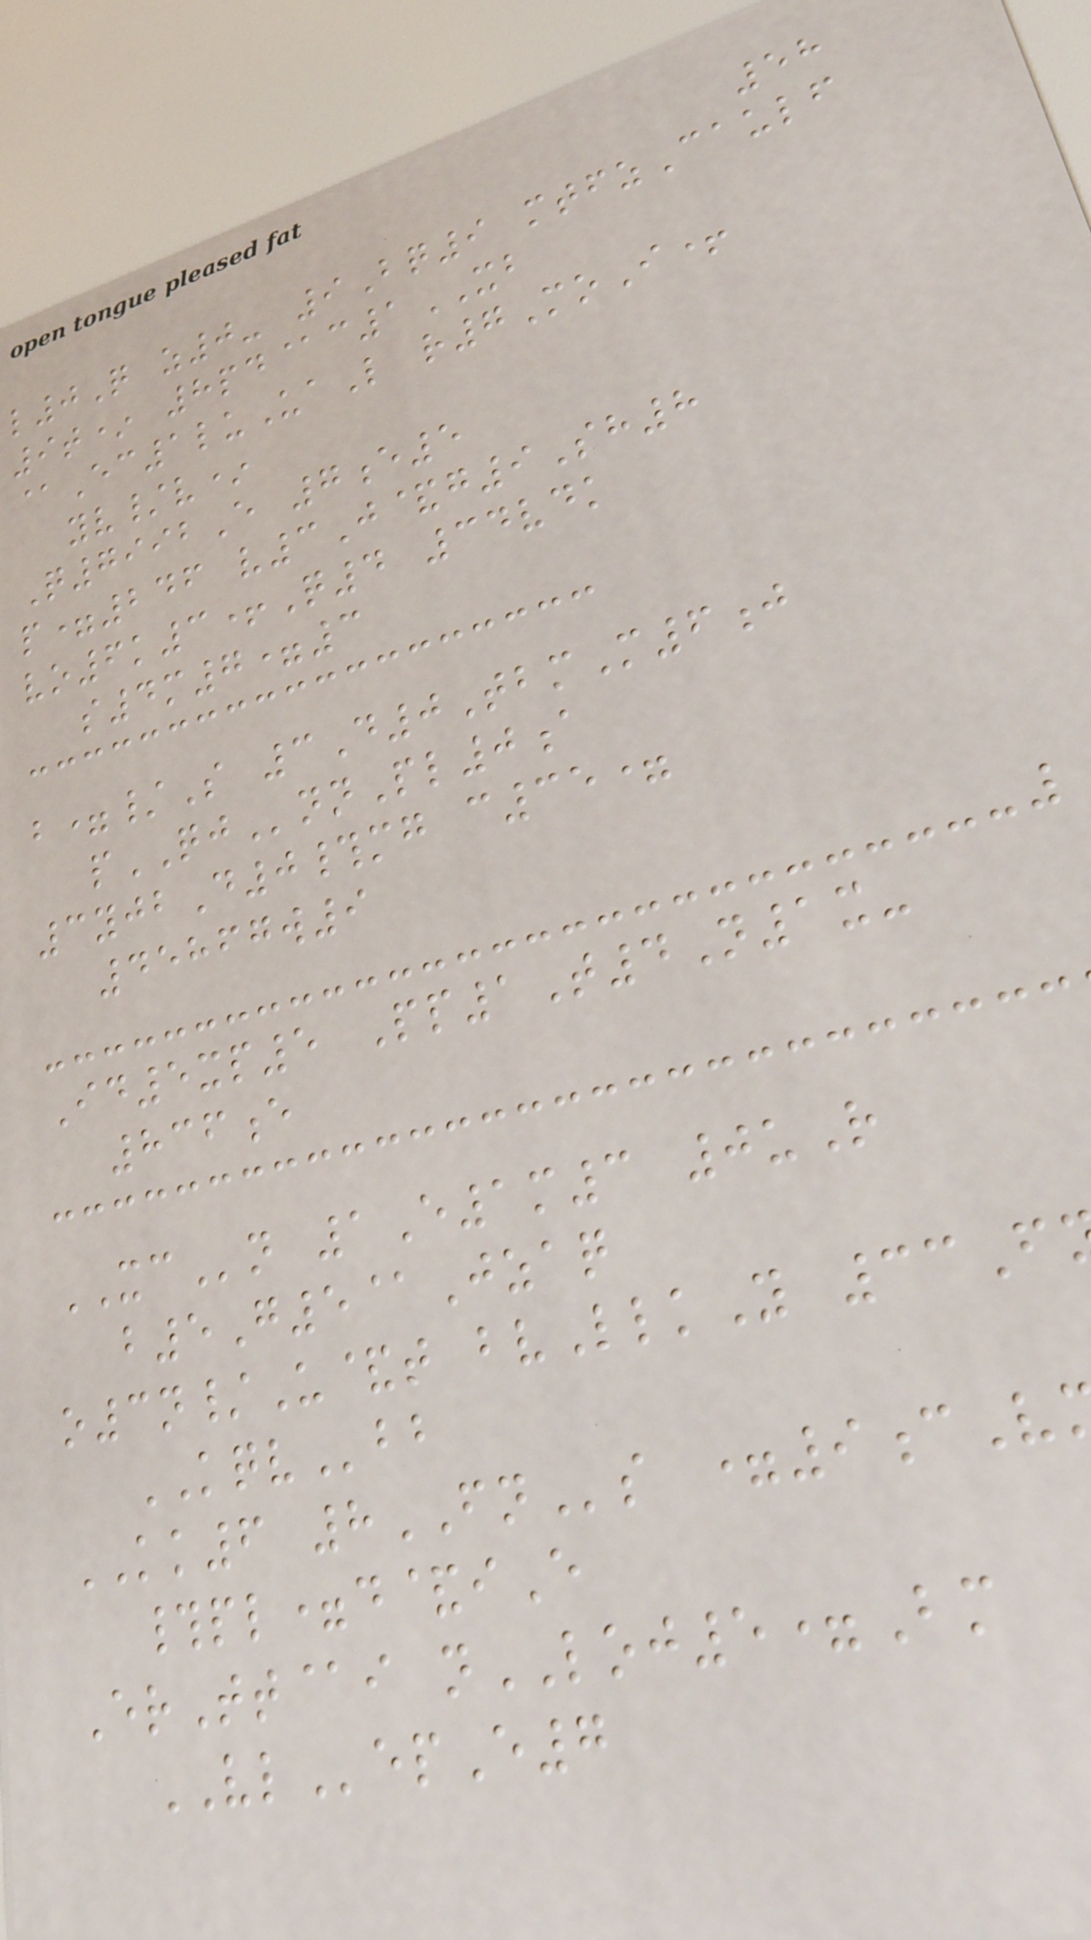58
l0Q z0- 9Bq9 mtfzCaulf
9t* 8pd@c1XB
@Ec1luUaL r7MoI+
yv/v*
Q7992E 7e5
p=246 v3J&g9Sh8
vo6k3+Q4 34vdk
s4m7=3
b=/S 3D0TbmM6j
pQJnnPl0a
3yjbD0#mg c35=
45867w9
Id5xp5 Pp1T4N1x-
836e
XCn 1E1m3 0uR
b5G5@Jzaq
o3n/U&t bvLlkY 33F
KQVbb
KK6 8FNs =9cV
#pl=d&iE
ErTt@i nLOJ5=Bm
VLepE7
